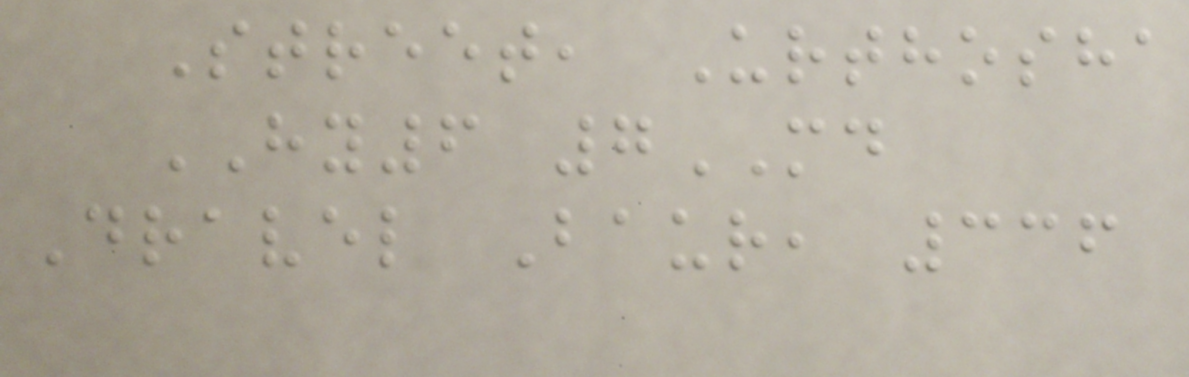Street, Urthosha
HY6 7MD
Dravel Baur, 336
